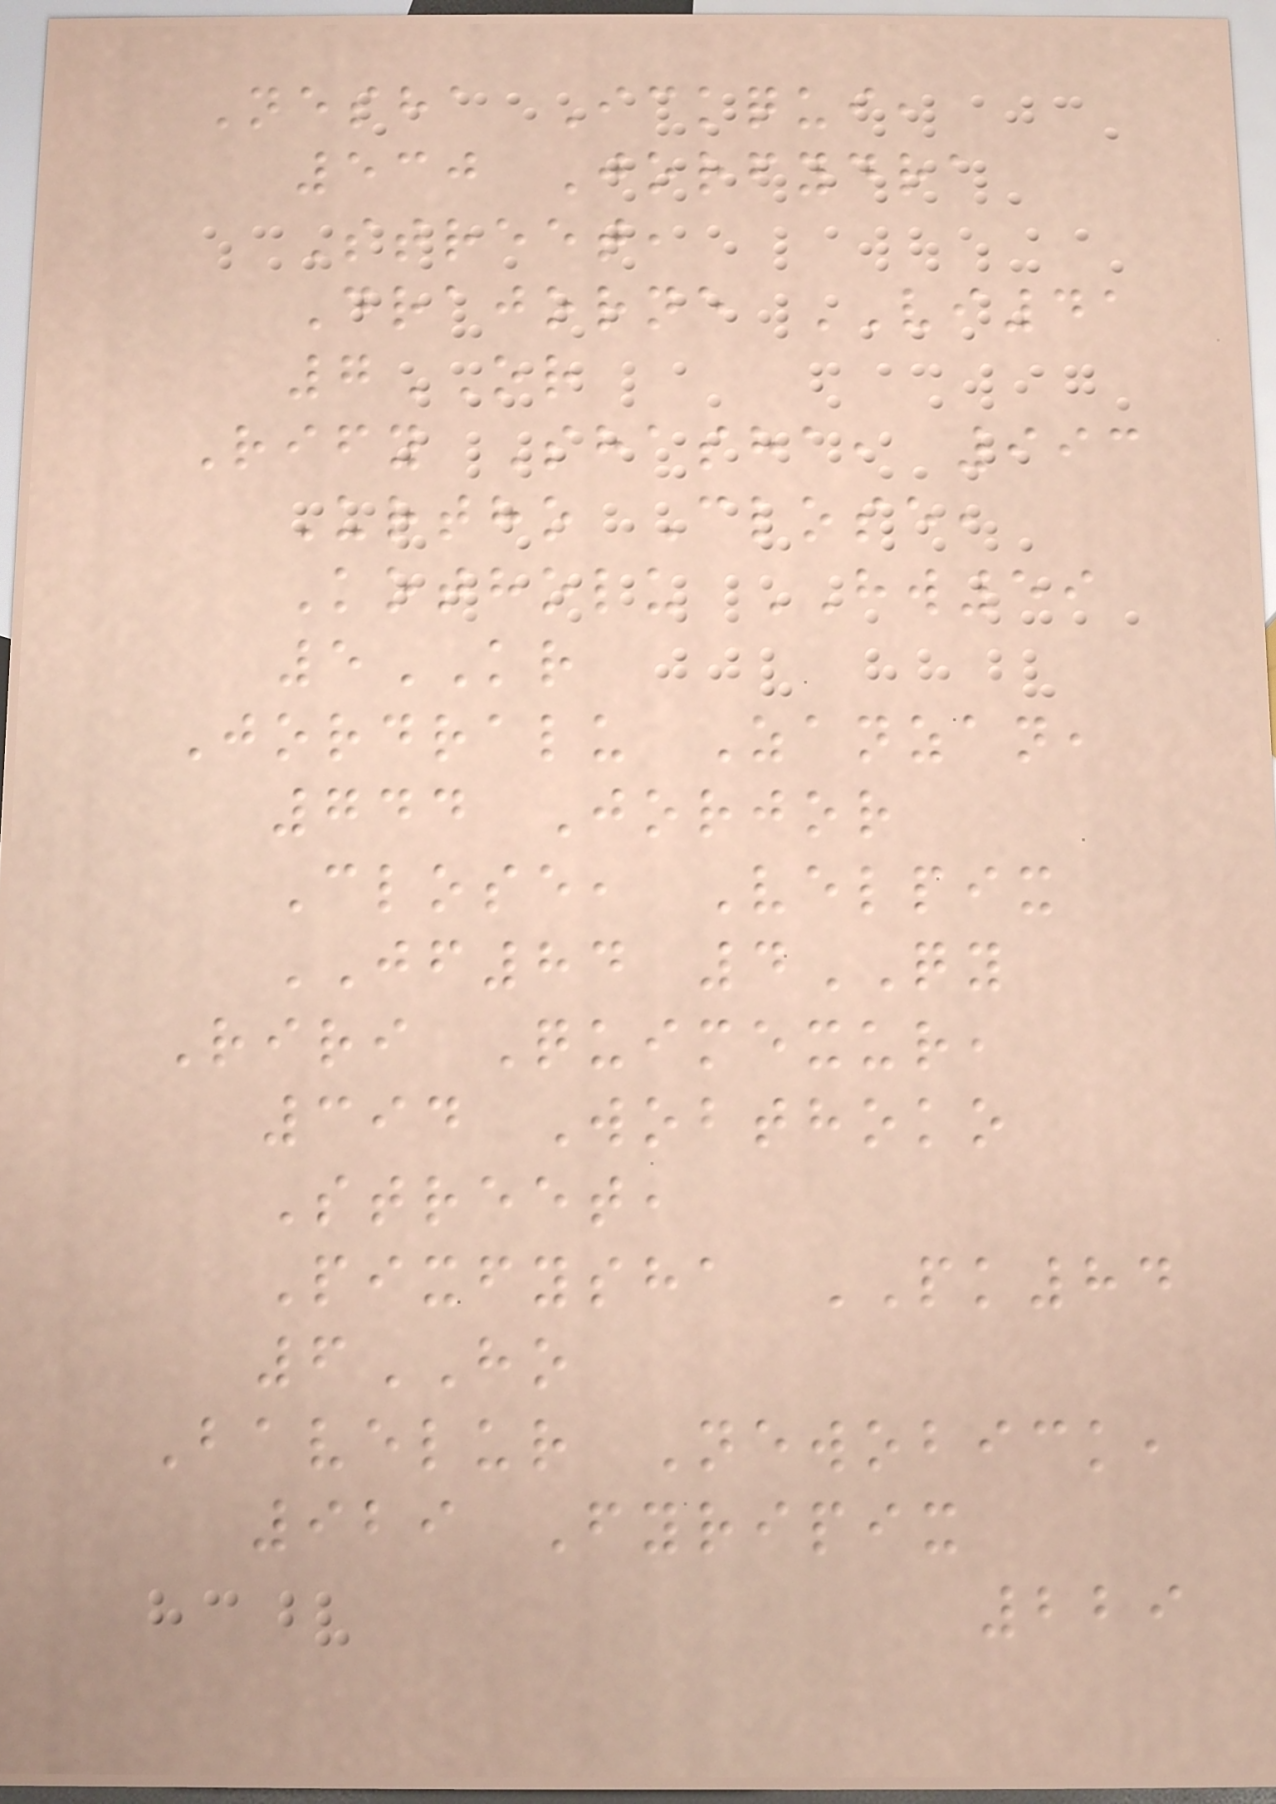Nesha Ickqui,
530 Jorfydra
Street,
Drajorne VI41
7OR
Rify Shasha, 993
Urtho Close,
Kotholu HW59
5KR
Jordralu Zanzan,
744 Jorjor
Close, Velpix
JF84 4QY
Riri Quimexur,
394 Wobthoko
Street,
Pixfysha PK84
6HO
Bavelur Newobick,
929 Fyripix
229
